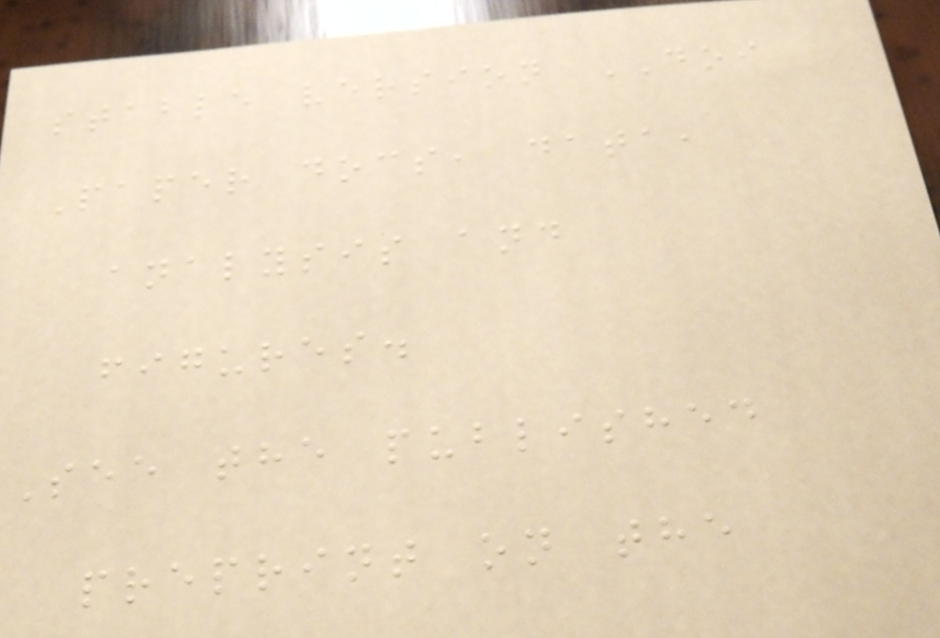stable version DOI
Paper docs, data,
analysis and
figures.
See the published
preprint on the
